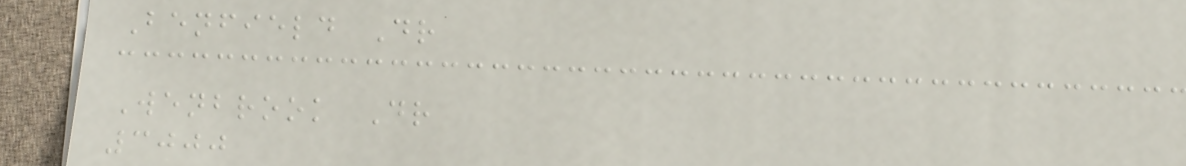Benfield Dr
Wenbrook Dr
3000
